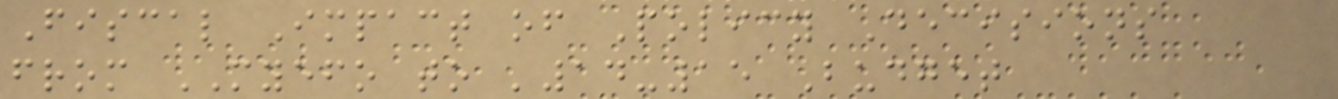Fiscal Impact of Policy Decisions
from MYEFO to '14-15 Budget
